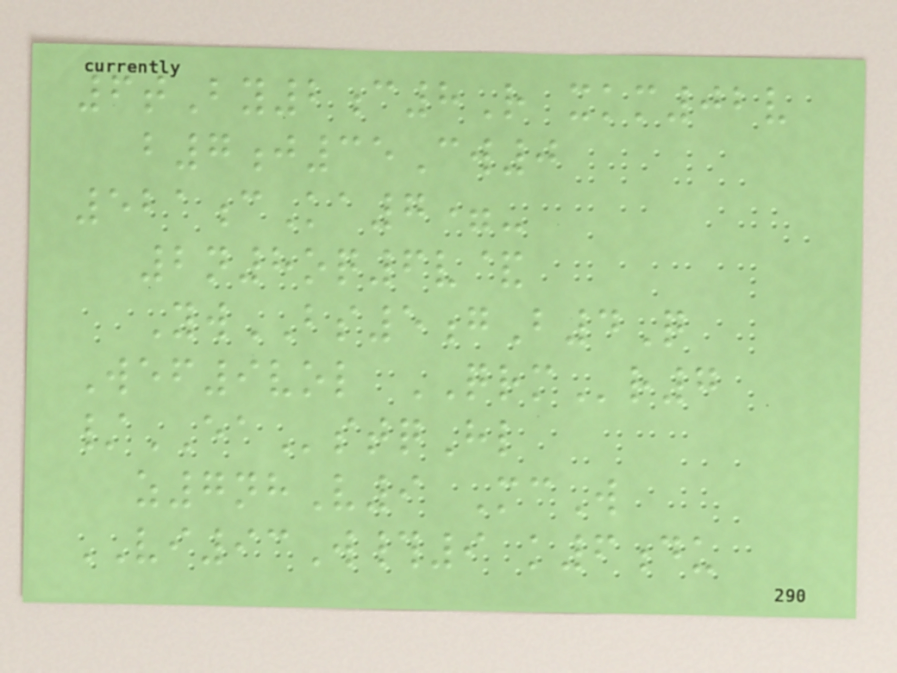6tBy2c8R xkm02v
b7j35Cw0
521cKa7=-
2n8oq6v&
YwBS5gB4Q
Wef9vol QRMr7
/EAstqHl
z7nhV9 McW
VI93W#9 k6du
